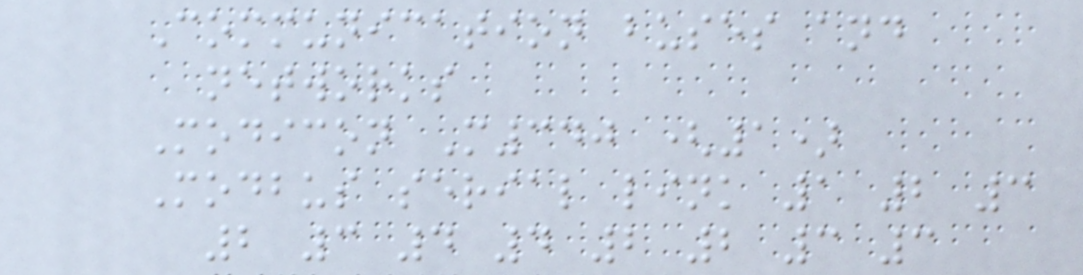Communication buses and
networks
Modicon M340 (1)
Modbus serial link 1 2 3
2 3 4 4 2 2 3 3
